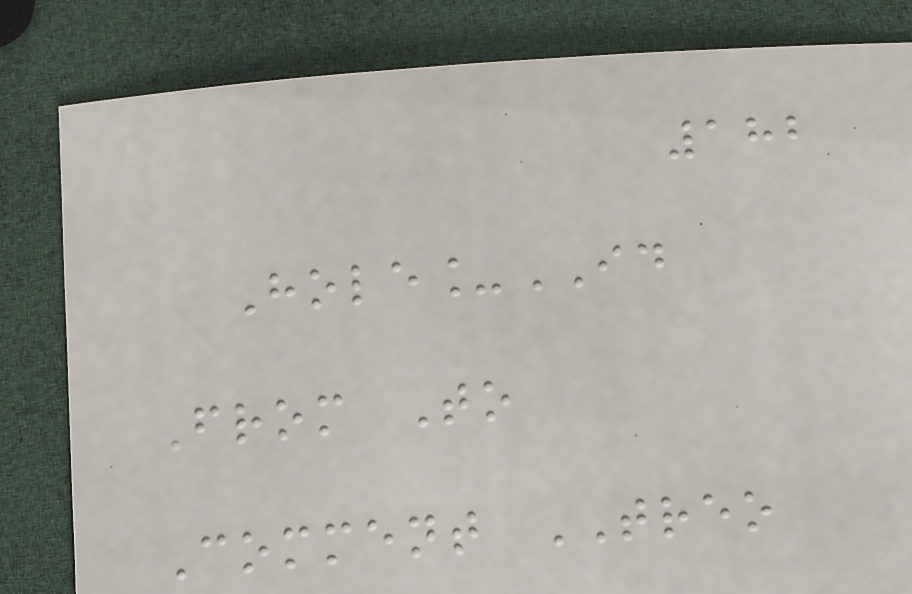182
Hole_ID
From To
Comment TREO
